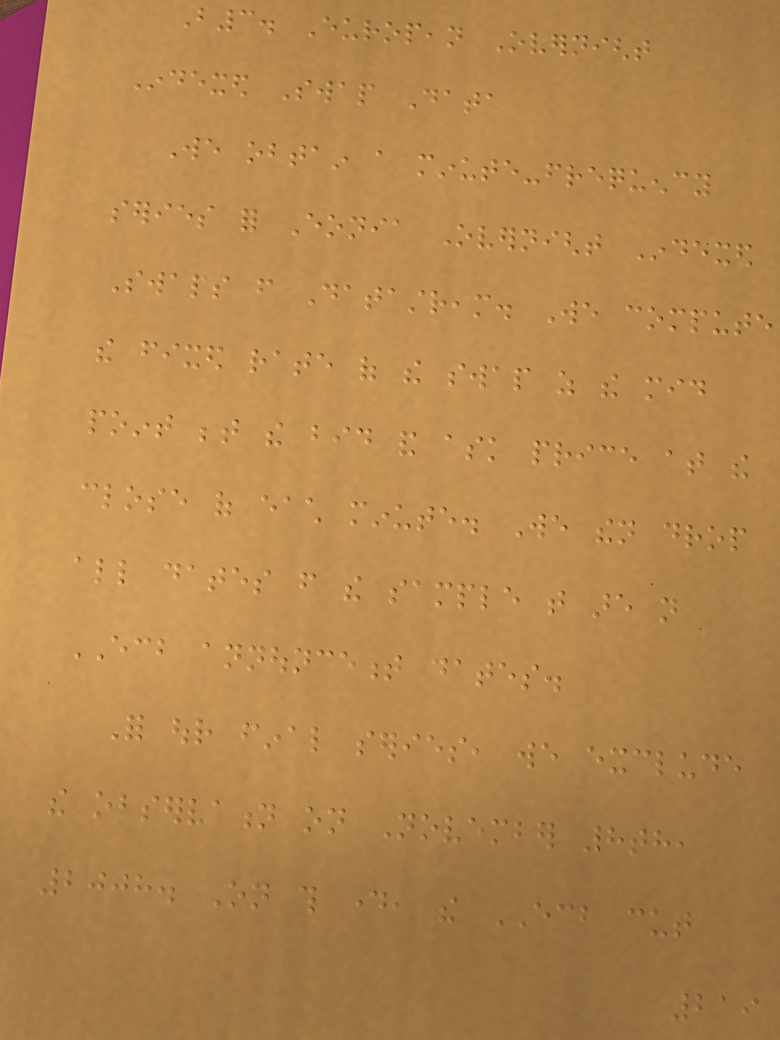B3. European Overnight
Indexed Swap Data
We obtain a minute-frequency
series for Eonia Overnight Indexed
Swaps from Datastream. We compute
the fixed rate of the swap as the mid
point between the bid and ask price at the
close of each minute. We then drop
all dates from the sample that are not
ECB announcement dates.
For our final series, we exclude
the observation on November 8th,
2008. On this day, the ECB cut
219
